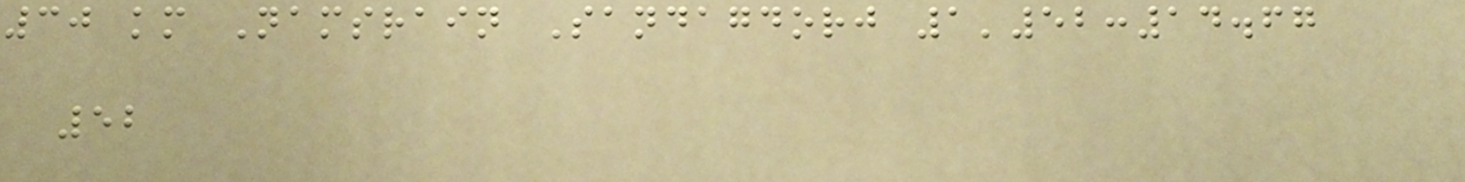30 km Namsrain Sandagdorj 1'52:14.67
52
